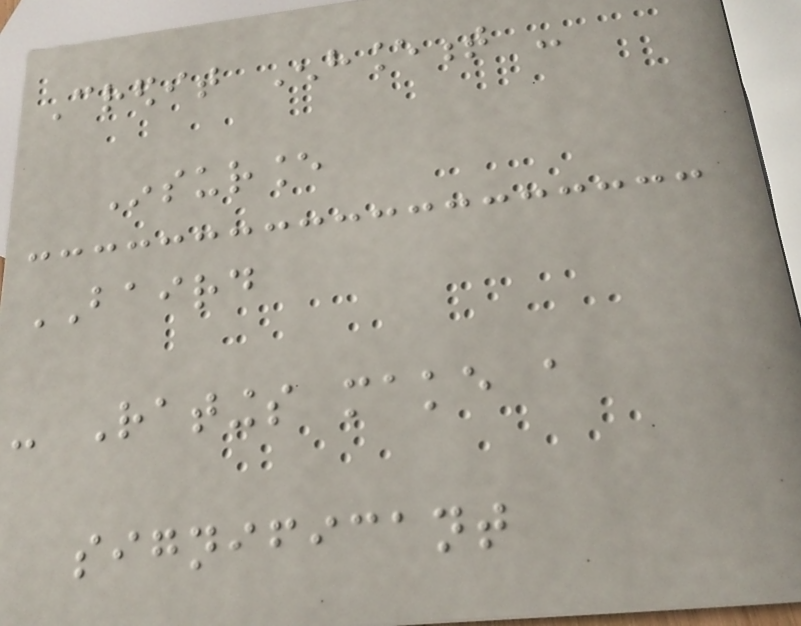Credit Enhancement -
Insurance
BAIRD
- Ratings make a
significant
